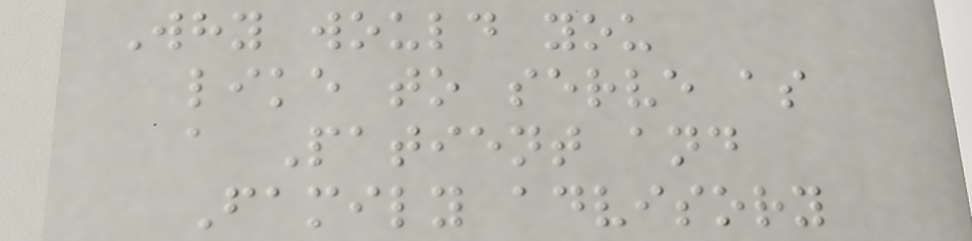Why would you
like to serve as
a Patient and
Family advisory
